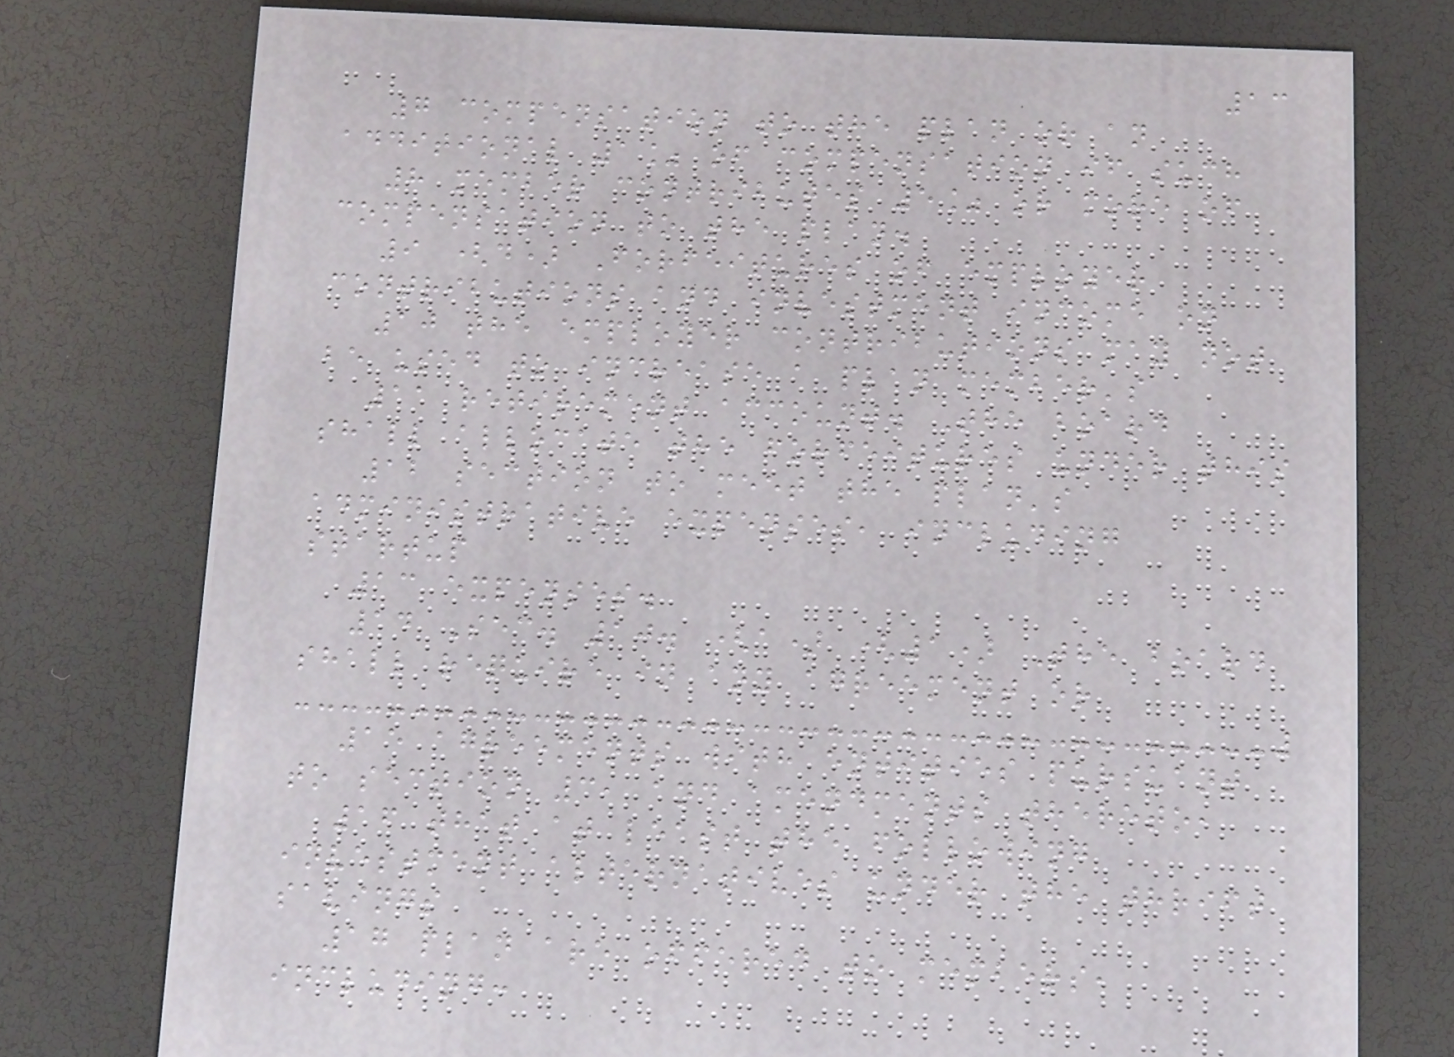13
7 compensation to the plan or an
additional 1% of compensation if such
8 member contributes 5% or more of
compensation to the plan.
9 (d) Forfeitures of employer
contributions and investment income on
10 the employer contributions may not
be used to increase a plan member's
11 retirement account. The board
shall allocate the forfeitures under this
12 section to meet the plan's
administrative expenses, including
startup
13 expenses.
14 Sec. 10. (a) (1) The board
shall require in any agreement or
15 agreements with entities pursuant
to section 3, and amendments thereto,
16 that at least the following
investment alternatives under the thrift
savings
17 plan are offered to members,
including:
